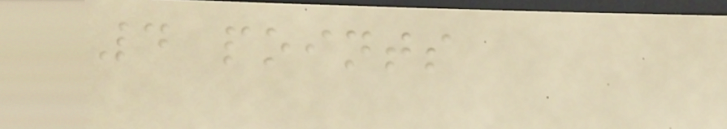4 points
